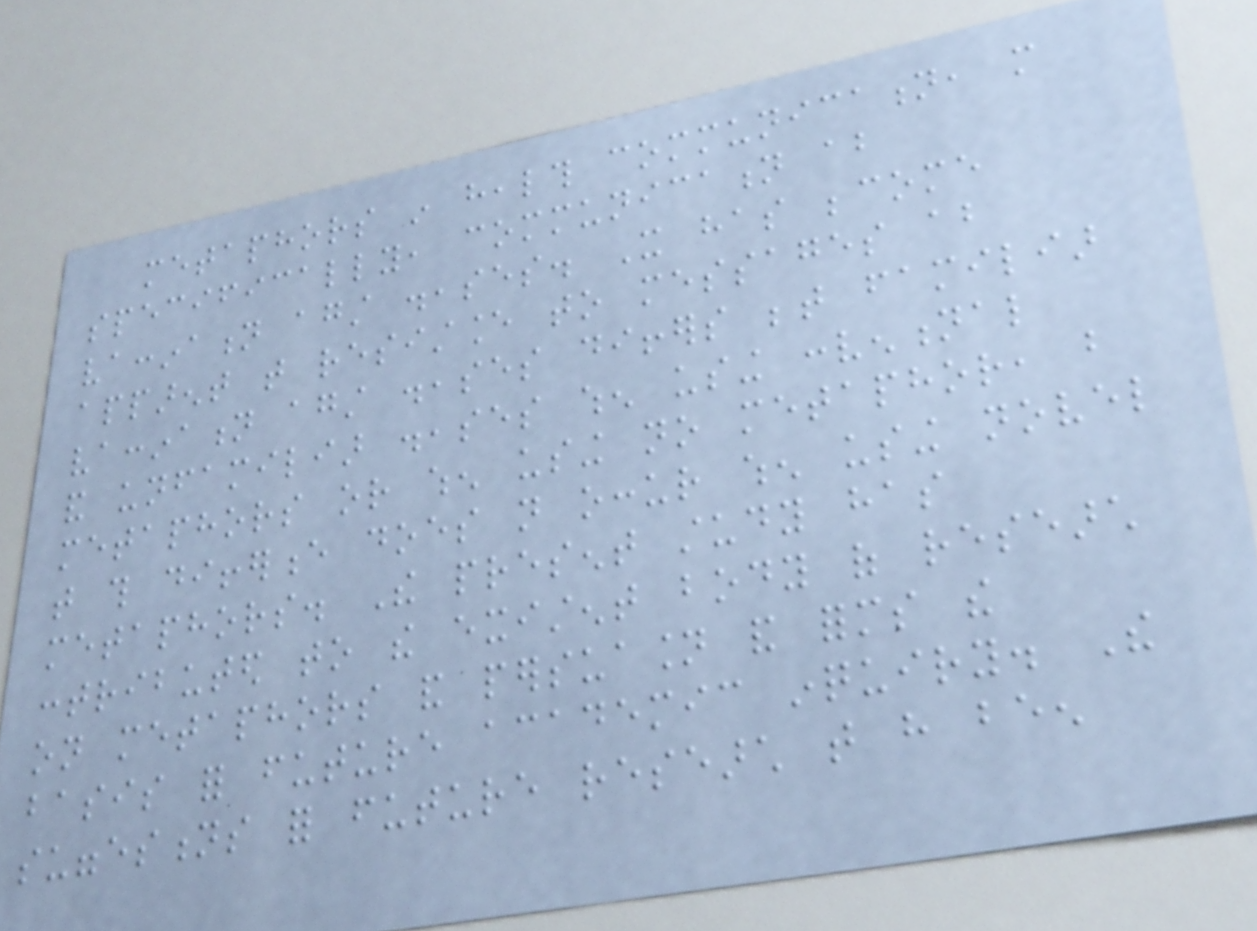metaphors in health communication, more
specifically, communication about
vaccination against diseases. It has become
apparent that resistance to messages about
vaccination against diseases differs between familiar
and unfamiliar diseases when using conventional
metaphors or when using no metaphor, but
that this difference does not occur when using novel
metaphors. The present study has
contributed to the existent body of research
on metaphors and persuasion and forms the
basis for future academic inquiry. The
suggestions for future research that have been
